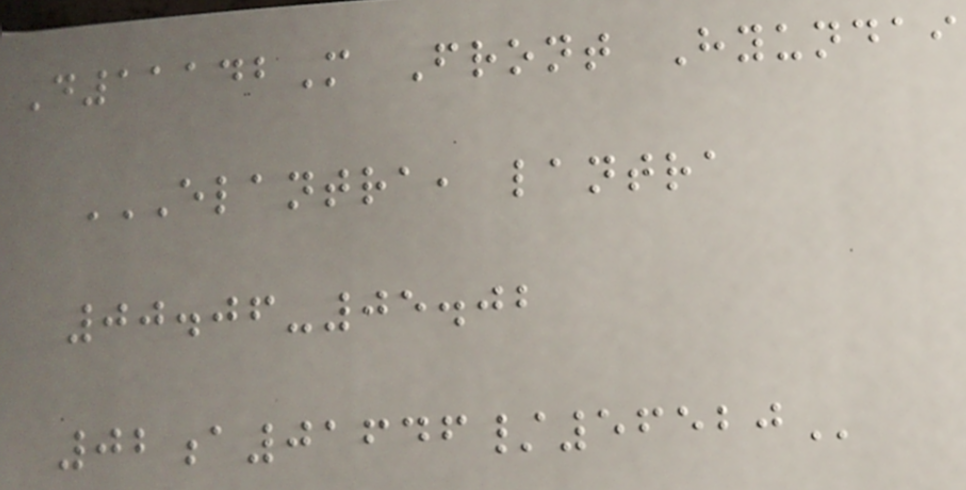D11142M Front Hyundai
ELANTRA, LANTRA
00.06-05.02
02A01646/56520
